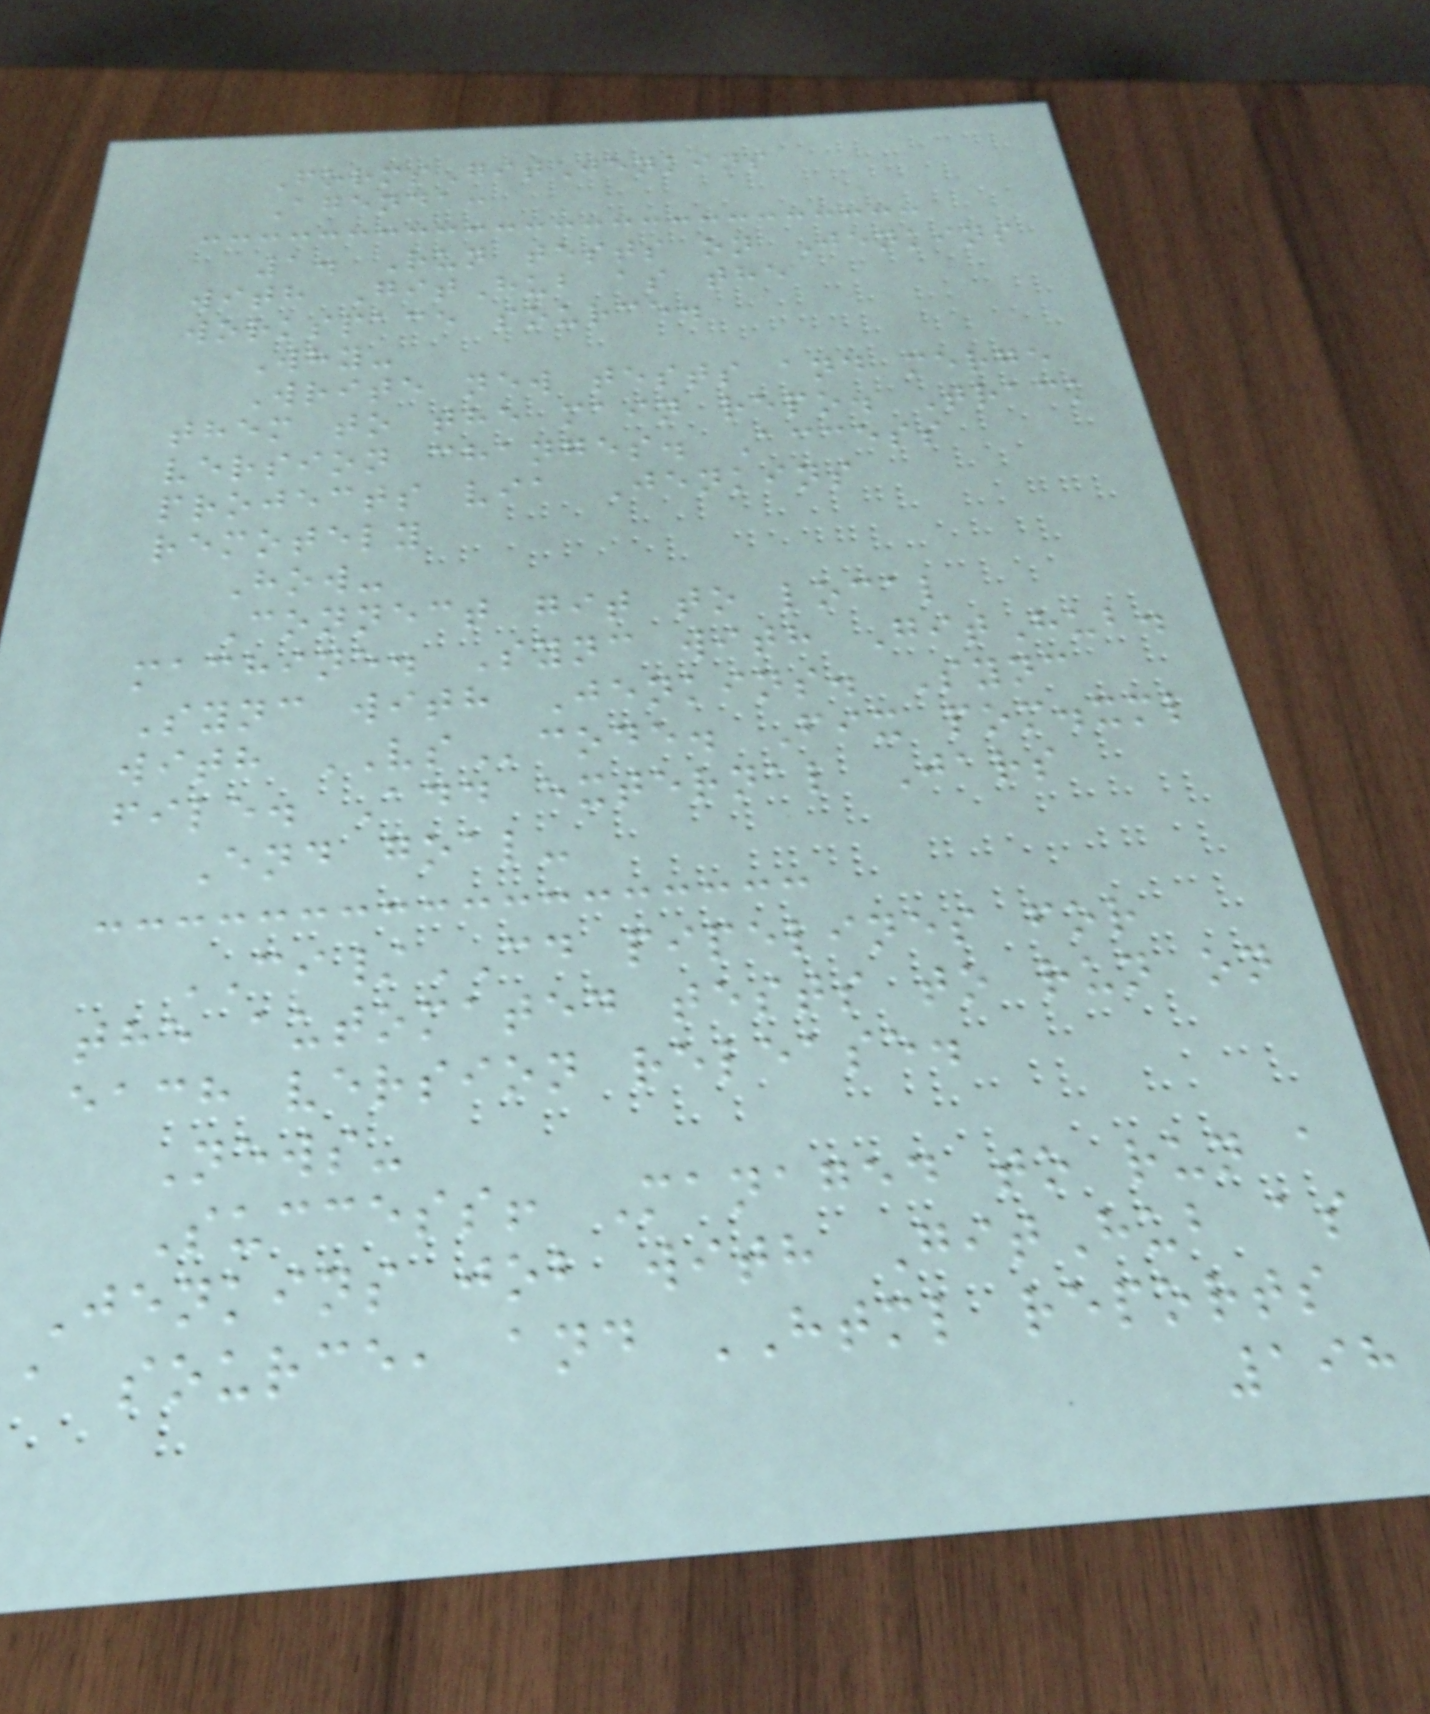FormsGitJenkins
Agenda:
1. Run tests on Jenkins
with GitHub as the
workspace source.
Why-
Write new tests and merge
them to the main repo. Track
version changes. Access
projects via Jenkins
remotely
How-
Connect git to local
machine. Sync with GitHub.
Sync with Jenkins. Sync
with VScode. Fix pom.xml
file. Add external Jars
End goal-
CI/CD pipelines for
the automated tests to run on
each version release.
News-
Success! Managed to run a
Jenkins job with GitHub as
a source, and HTML reports
198
